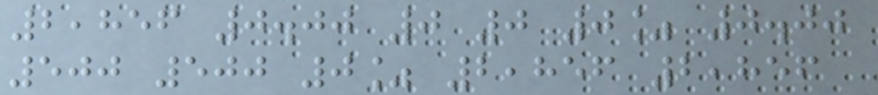2,856 0.00 0 0 0% 0.00
500 500 0% 2,856 2,856
